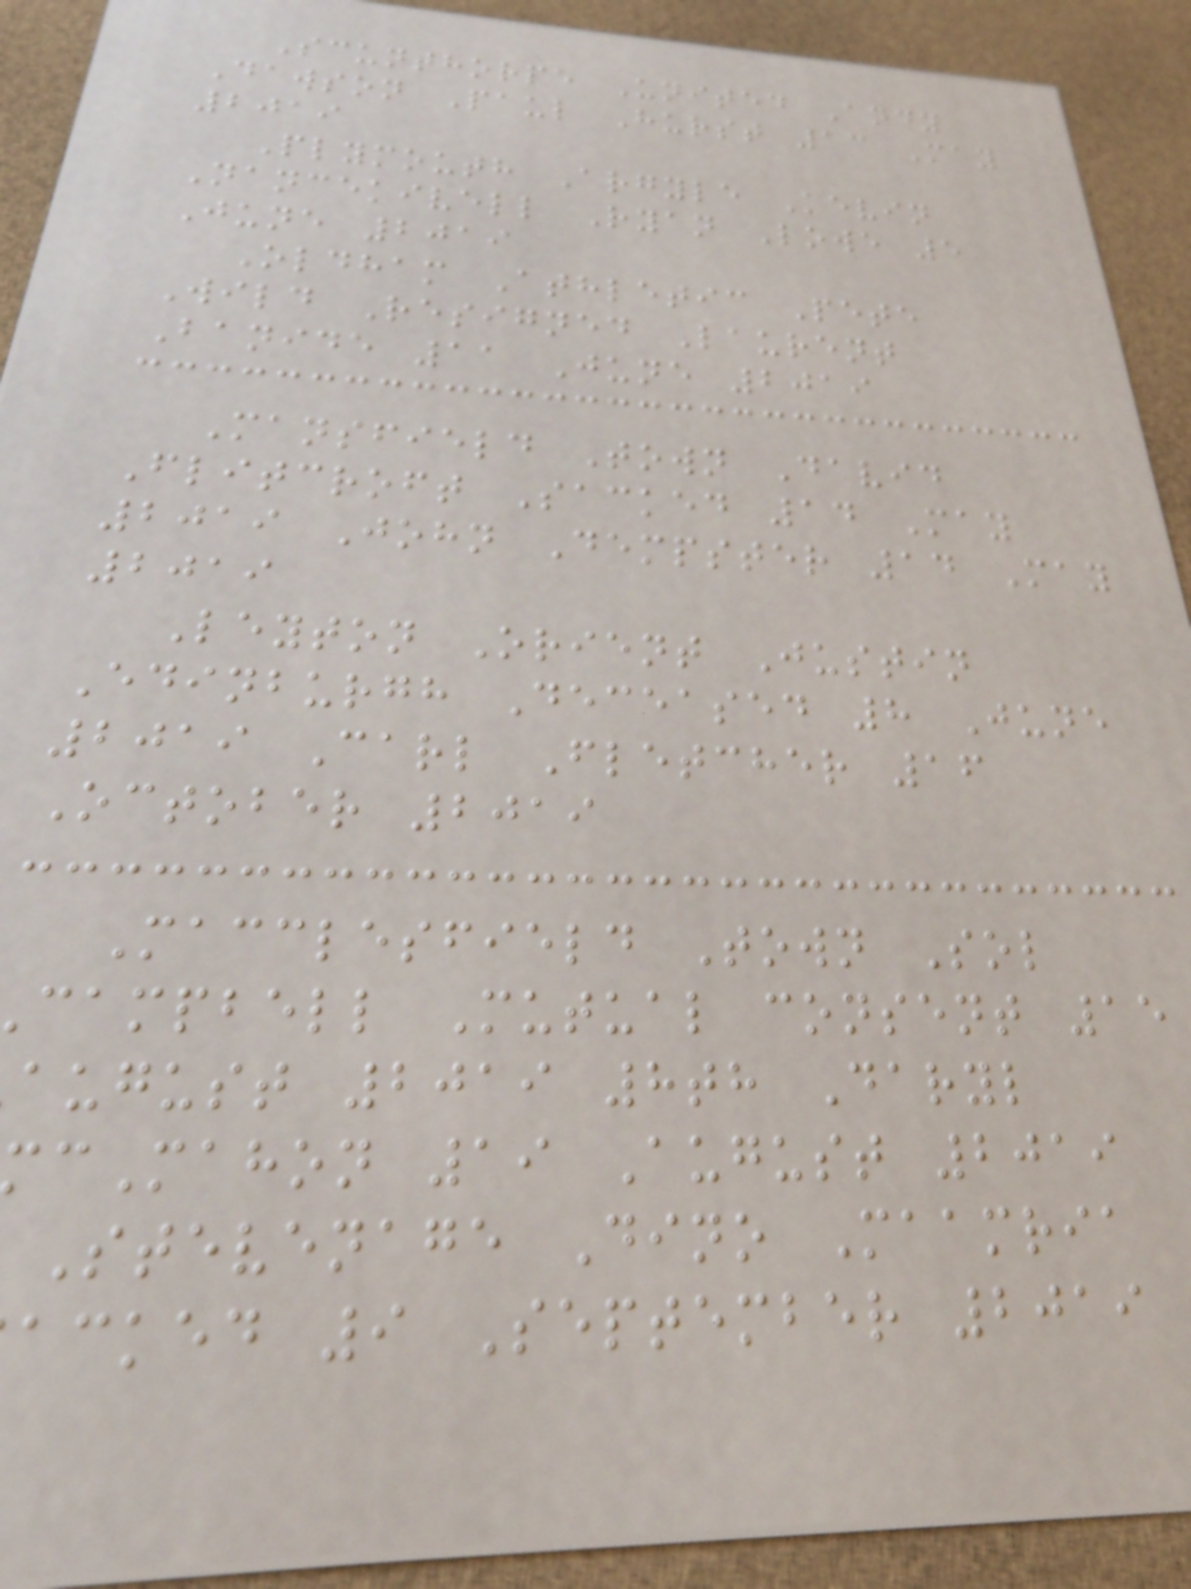Scunthorpe United Andy
Dawson Paul Hurst 13 May
2019
Plymouth Argyle Kevin
Nancekivell Ryan Lowe 5
June 2019
Oldham Athletic Pete
Wild Resigned Laurent
Banide 11 June 2019
Mansfield Town David
Flitcroft Sacked 14 May
2019 John Dempster 14 May
2019
Leyton Orient Justin
Edinburgh Deceased 8 June
2019 Carl Fletcher 16
October 2019
Macclesfield Town Sol
campbell Mutual consent 15
august 2019 8th Daryl
cMahon 19 August 2019
Stevenage Dino Maamria
acked 9 September 2019
